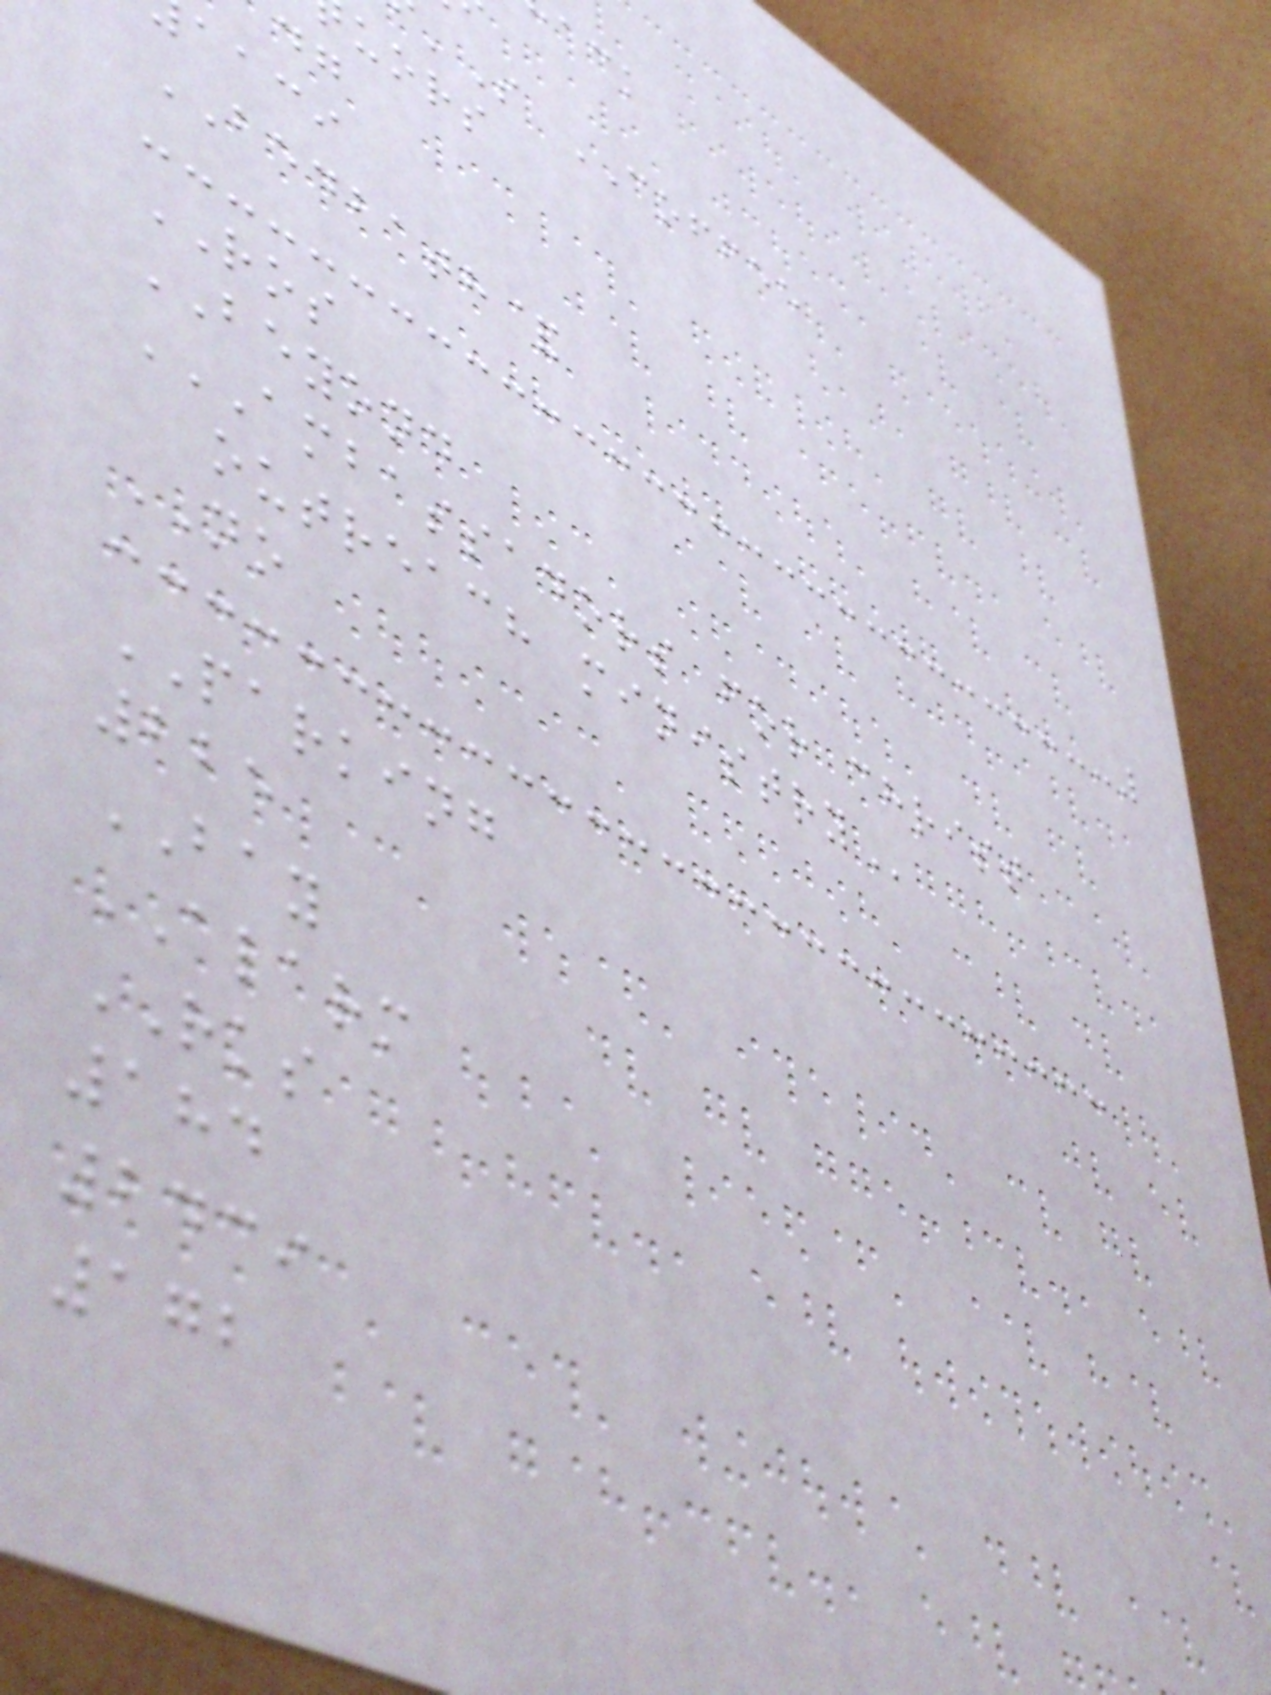'S COFFEE
uors
aaci
BEDBATH&
ROS
BEYOND
AMBASSADORS FOR CHRIST
outreach
NO
PARKING
225
BAY
ALARM
RKS
184
2439
172
